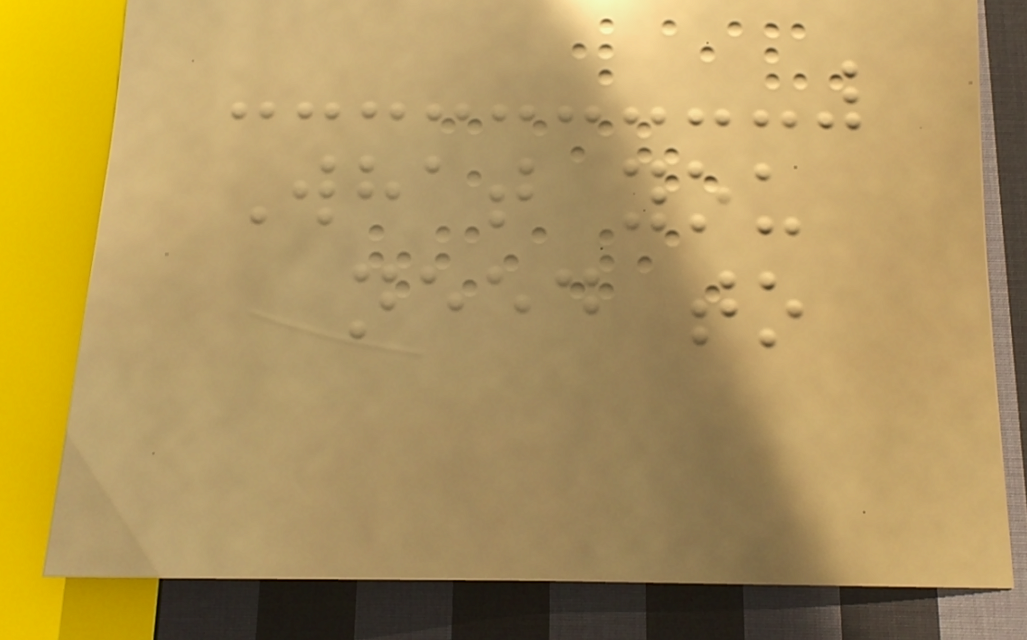What you
need to
